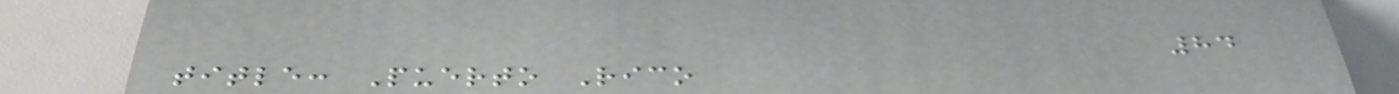84
title: Puerto Rico
